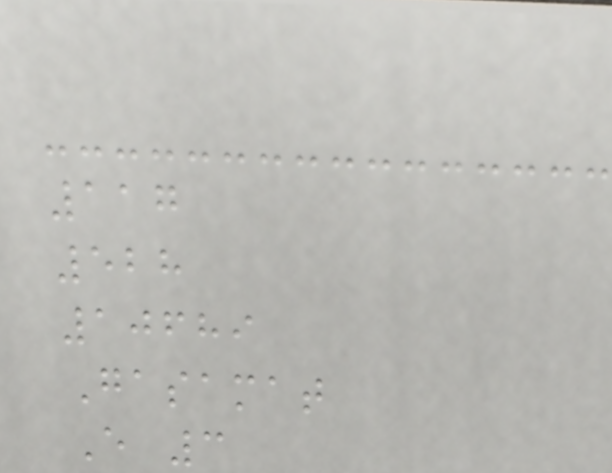117
528
10689
Gasamat
E 3
